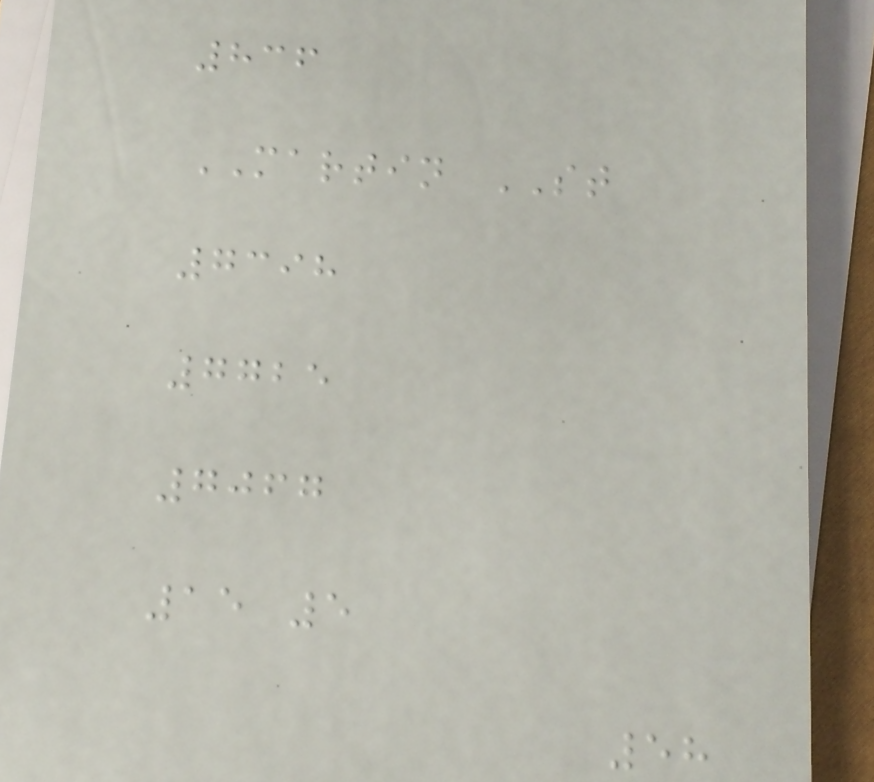836
MARTIN ST
7398
7725
7067
15 5
58
